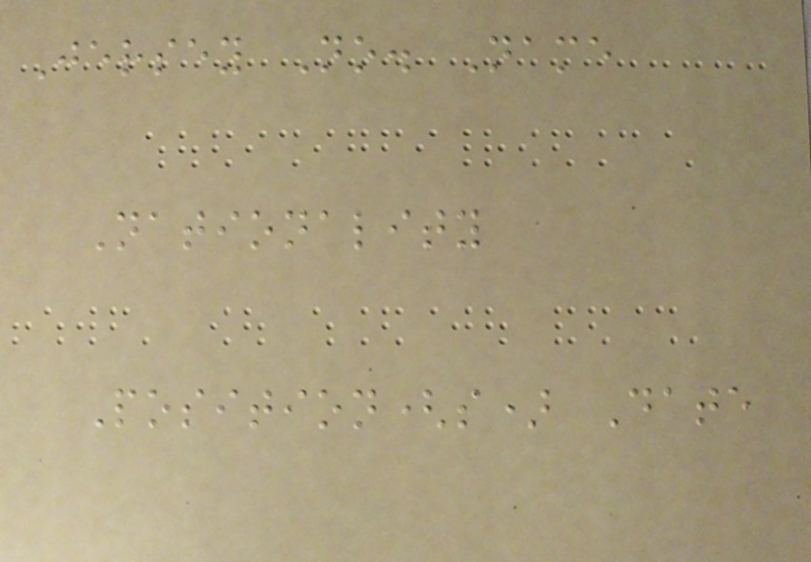Jersey No. Name
Nationality
Position(s) Date
